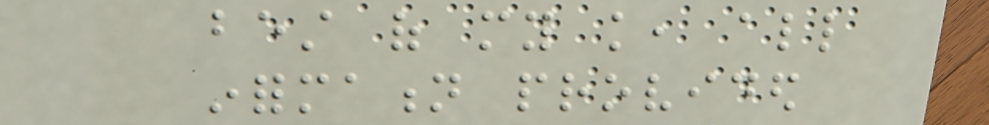best of my knowledge, all
information provided
